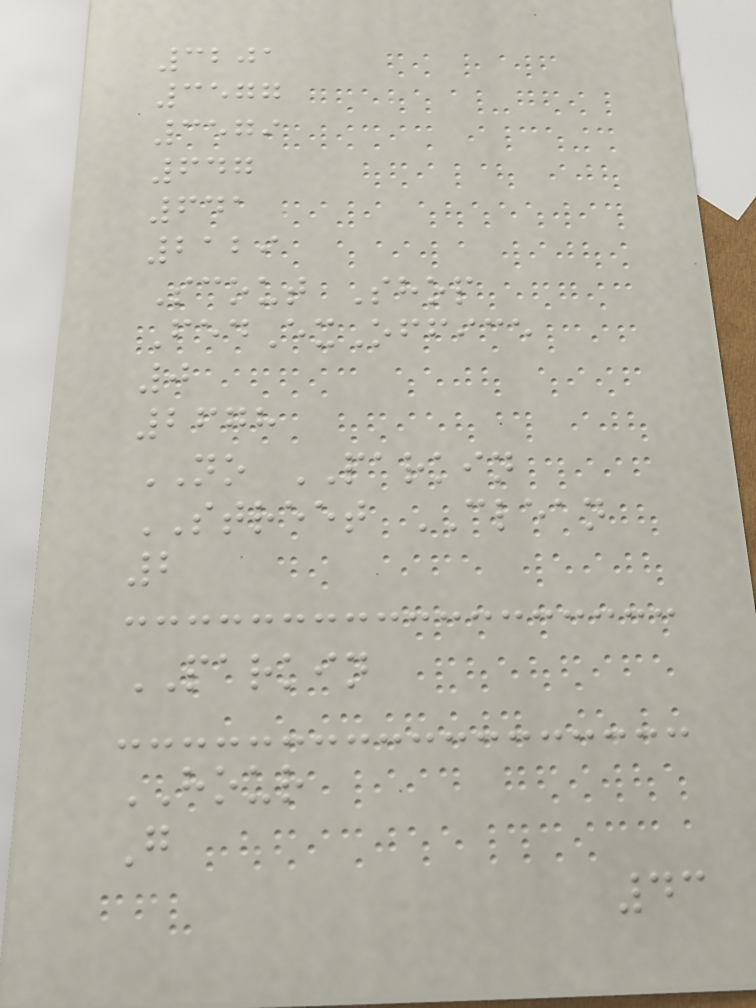3201
3577
3579
647
641
2129
Scout Shop
FedExOffice
0
2678
NO PARKIN
STREET CLEAN
2
PARKIN
HOUR
G
43
